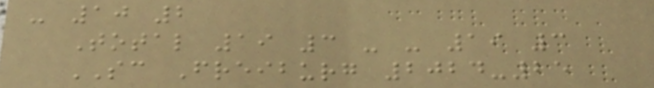- 10 2
Total 19 3 - - 19 3
SC Freiburg 2024-25
